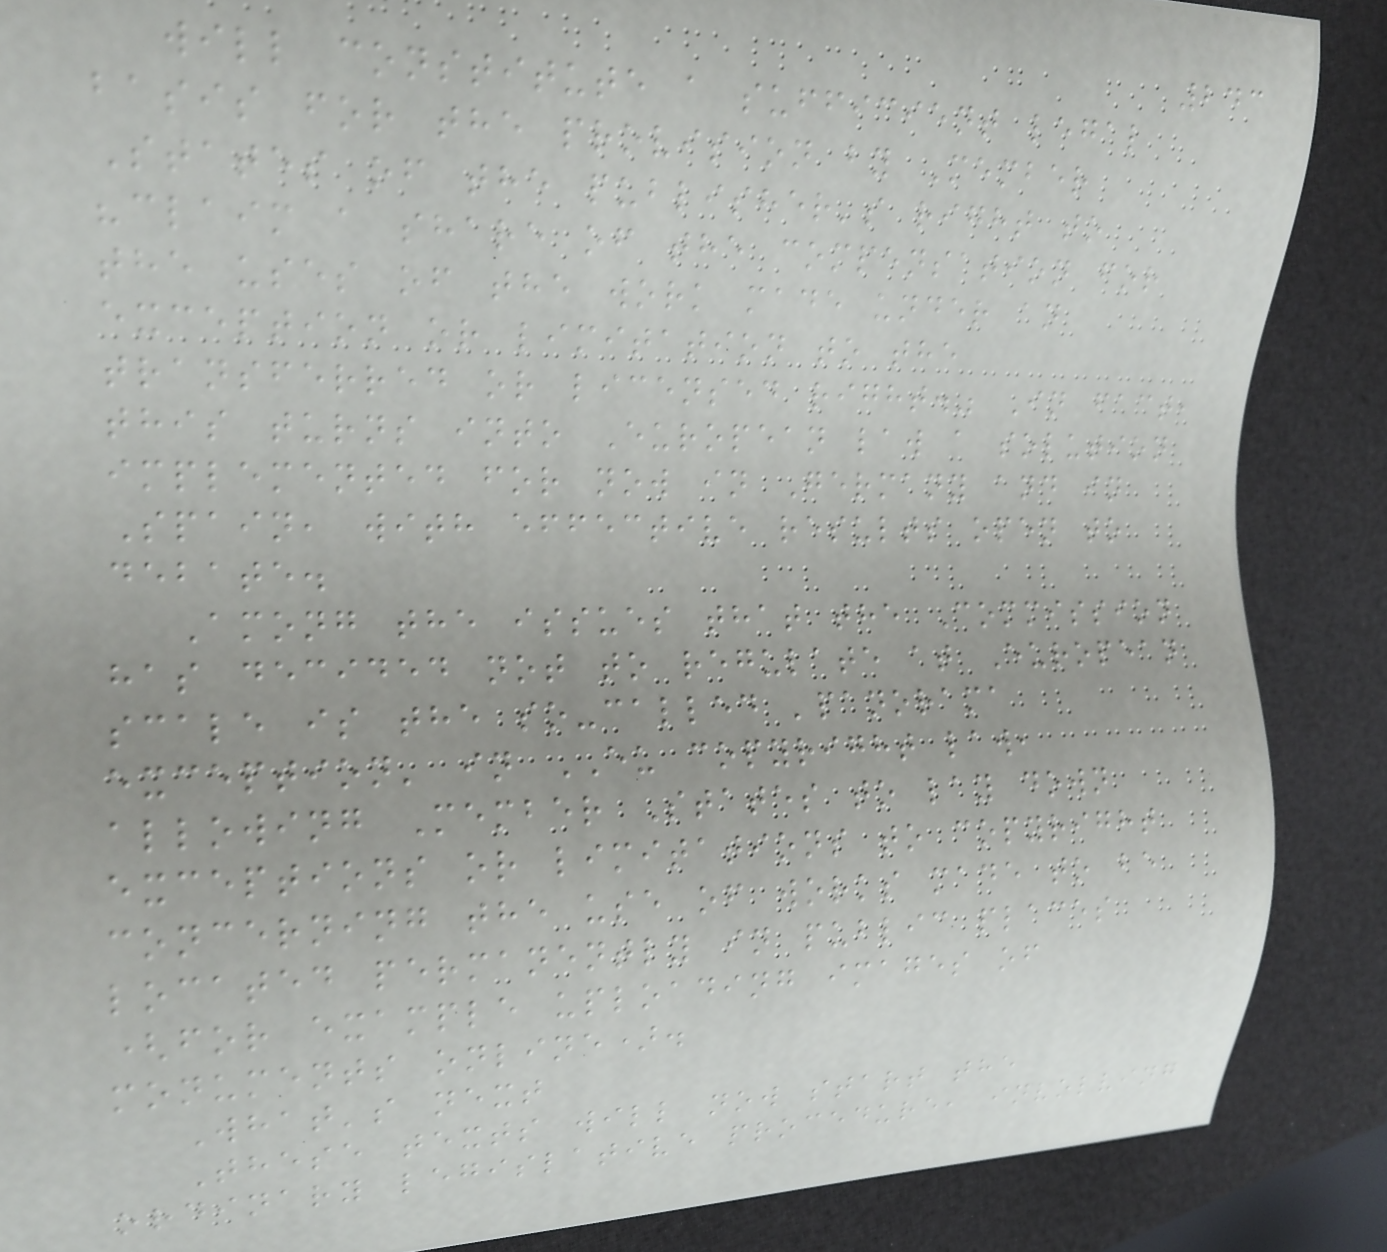243
will constitute a sufficient legal
basis for the provision by Member
States of the publisher's right to
"claim a share of the compensation for
the uses of the work made under an
exception or limitation to the
transferred or licensed right." In fact,
this turns into European law a solution
implemented for now in Germany and in
Spain, with effective results open to
debate.
Among the issues that the Commission
has decided not to regulate at European
scale is the so-called 'panorama
exception' in EU copyright law,
allowing Member States to lay down
exceptions or limitations to copyright
concerning the use of works made to be
located permanently in public places
(for example uploading images of
monuments online).
What's next
These texts will now start the
ordinary legislative procedure, involving
